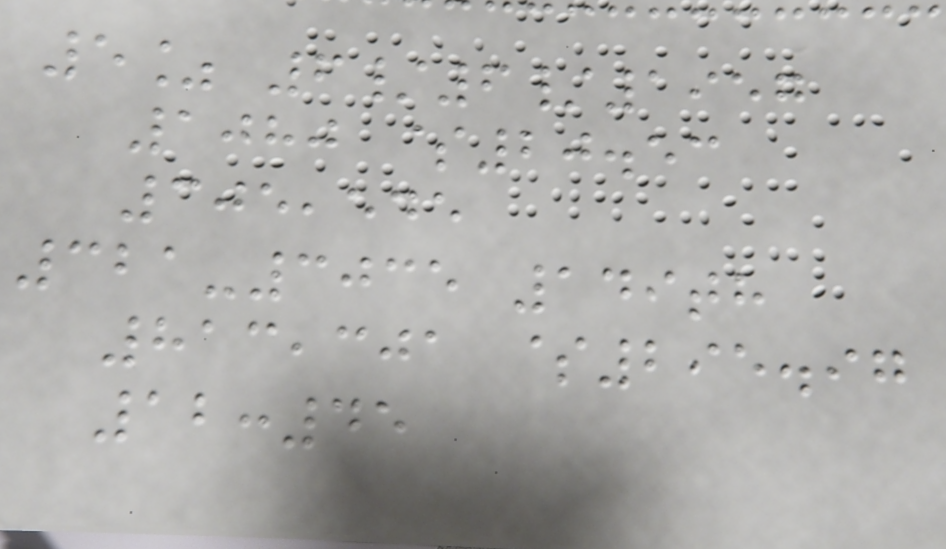5% 6/6/1957
1080 $20.53
305,545
321-3035 149th
813,301 $295.97
12:45
